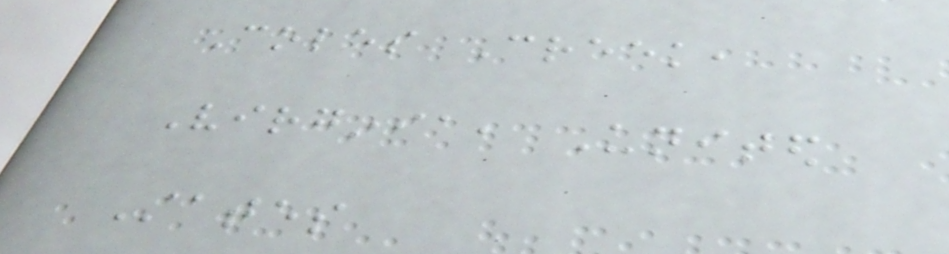Coles Creek,
Virginia, United
States
